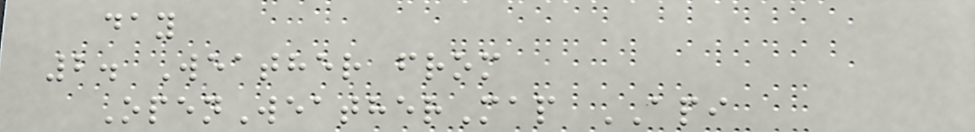day
2. Weather from
OpenWeatherMap API
